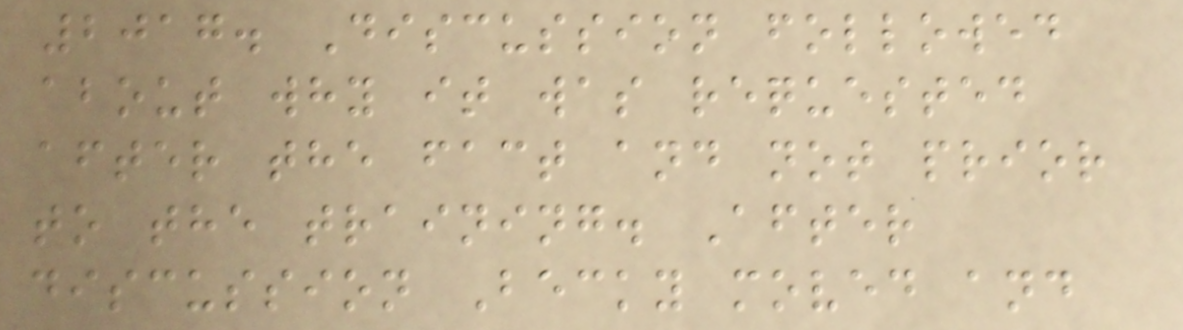2017. Discussion followed
about why it was requested
after the fact and not prior
to the training. After
discussion Becky moved and
